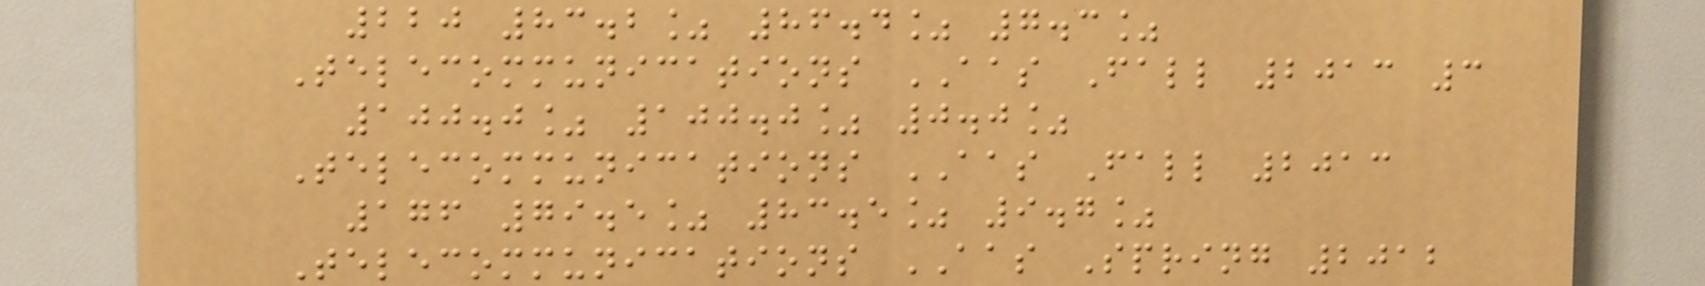220 83.2% 86.4% 7.3%
Telecommunications AAS Fall 2013 3
100.0% 100.0% 0.0%
Telecommunications AAS Fall 2013
176 79.5% 83.5% 9.7%
Telecommunications AAS Spring 2012
